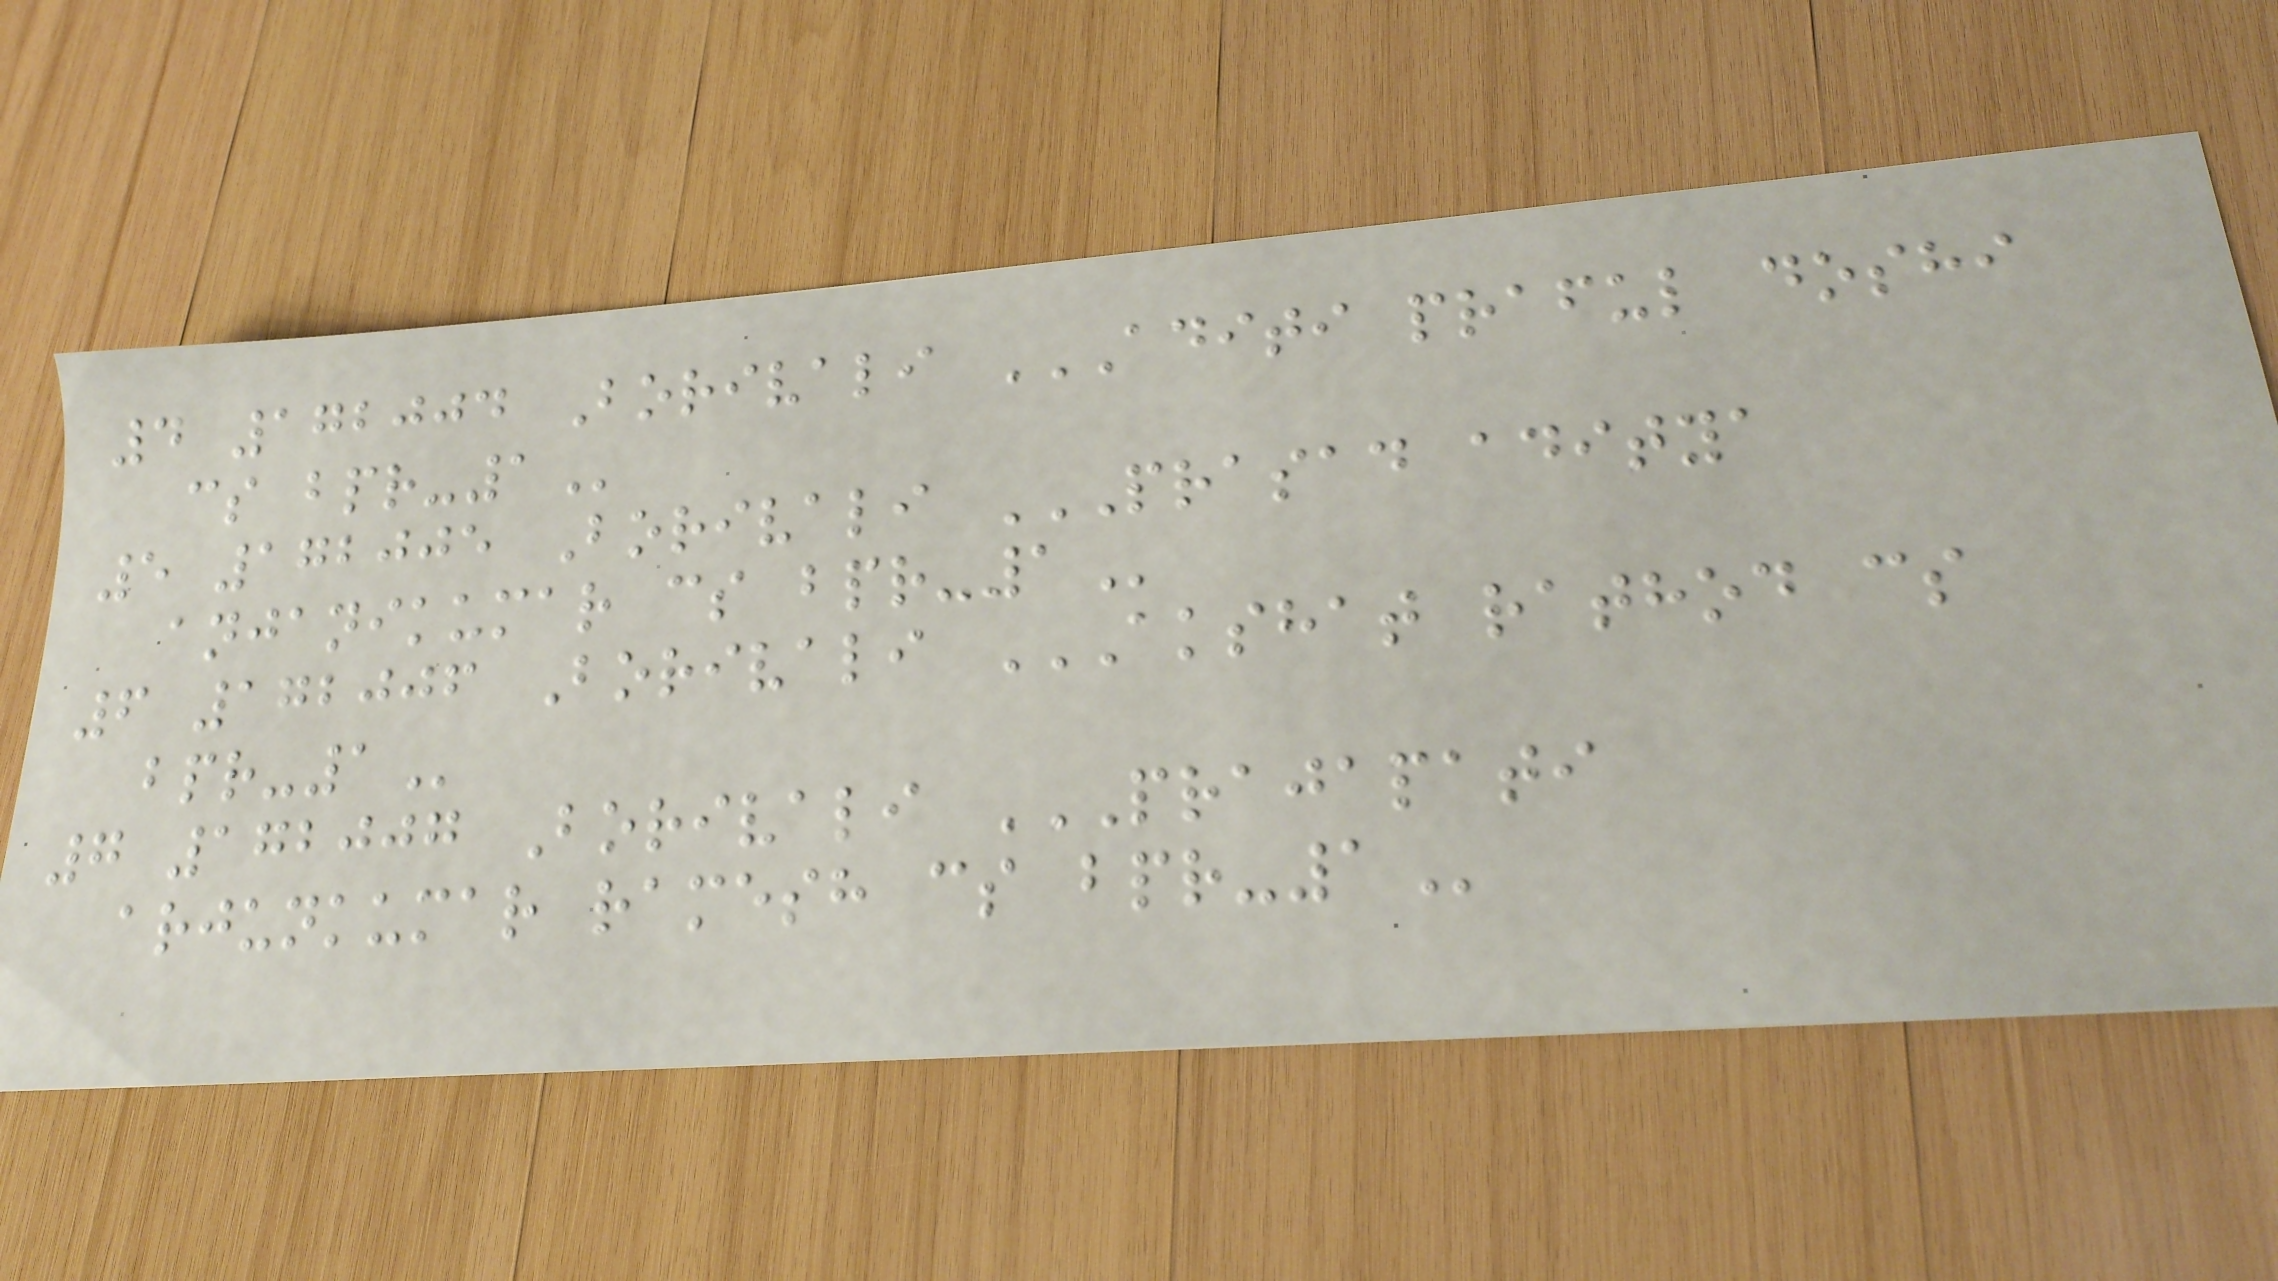4 172004 Borivali ADITI PRAFUL DOSHI
CS BPR-1
5 172005 Borivali PRASAD ADITYA
ANJANIKUMAR CS BPR-1
6 172006 Borivali AKSHAT RATHOD CS
BPR-1
7 172007 Borivali PRAJAPATI
ARJUNKUMAR RAMESH CS BPR-1
